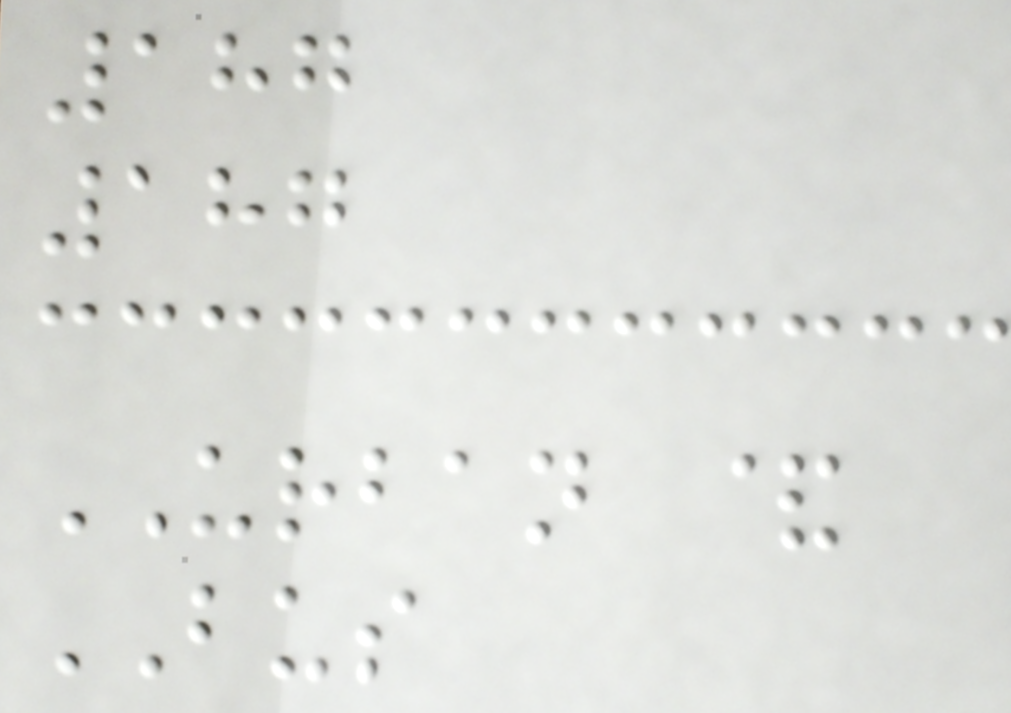187
187
URBAN &
BUS
